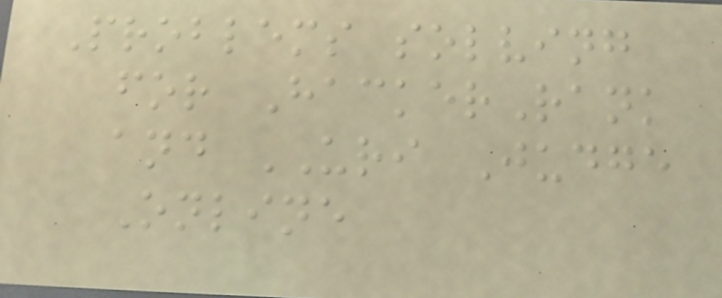Problems solving
for HackerRank
and URI Judge
Online
